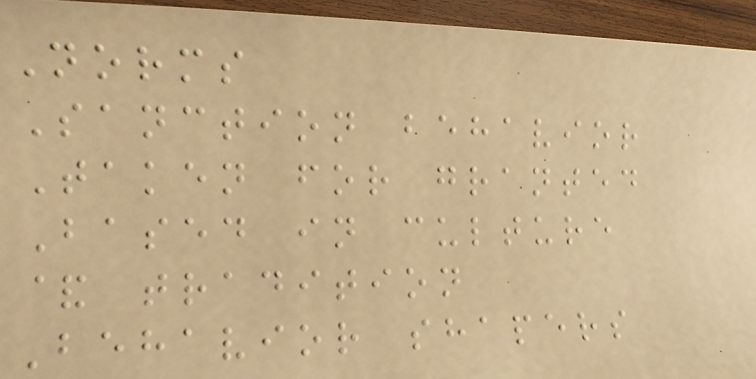Norms
Sanction behavior
Taken for granted
Based in culture
& tradition
Behavior shapers
